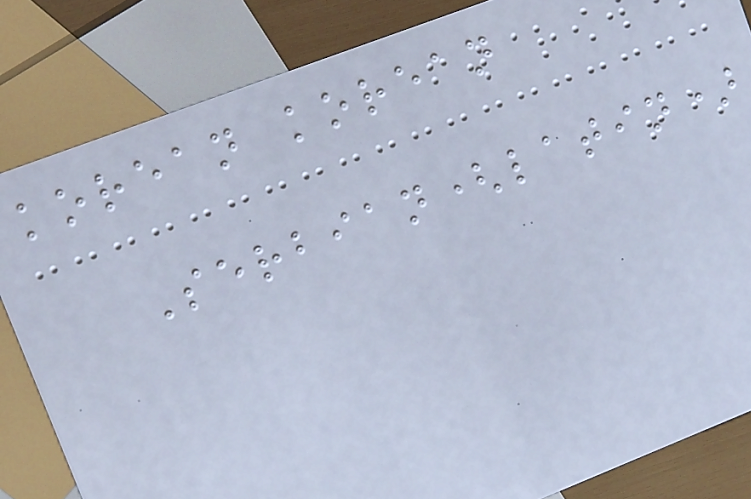korean korean
Serbian(latin)
